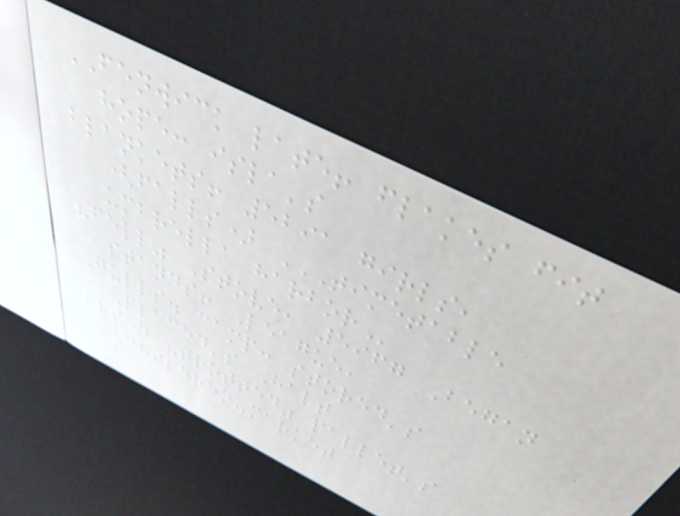FENWICK late! flakes fit
hope: isla's
blankets! 5291 girls,
(falls) TIMETABLE
UMBRELLA HARBOR
"fell" Stove, 5967 Began
stands! League,
Gulls. camp: stored's
Placed's Halt
fried "trotted" pallet's
Children-market
